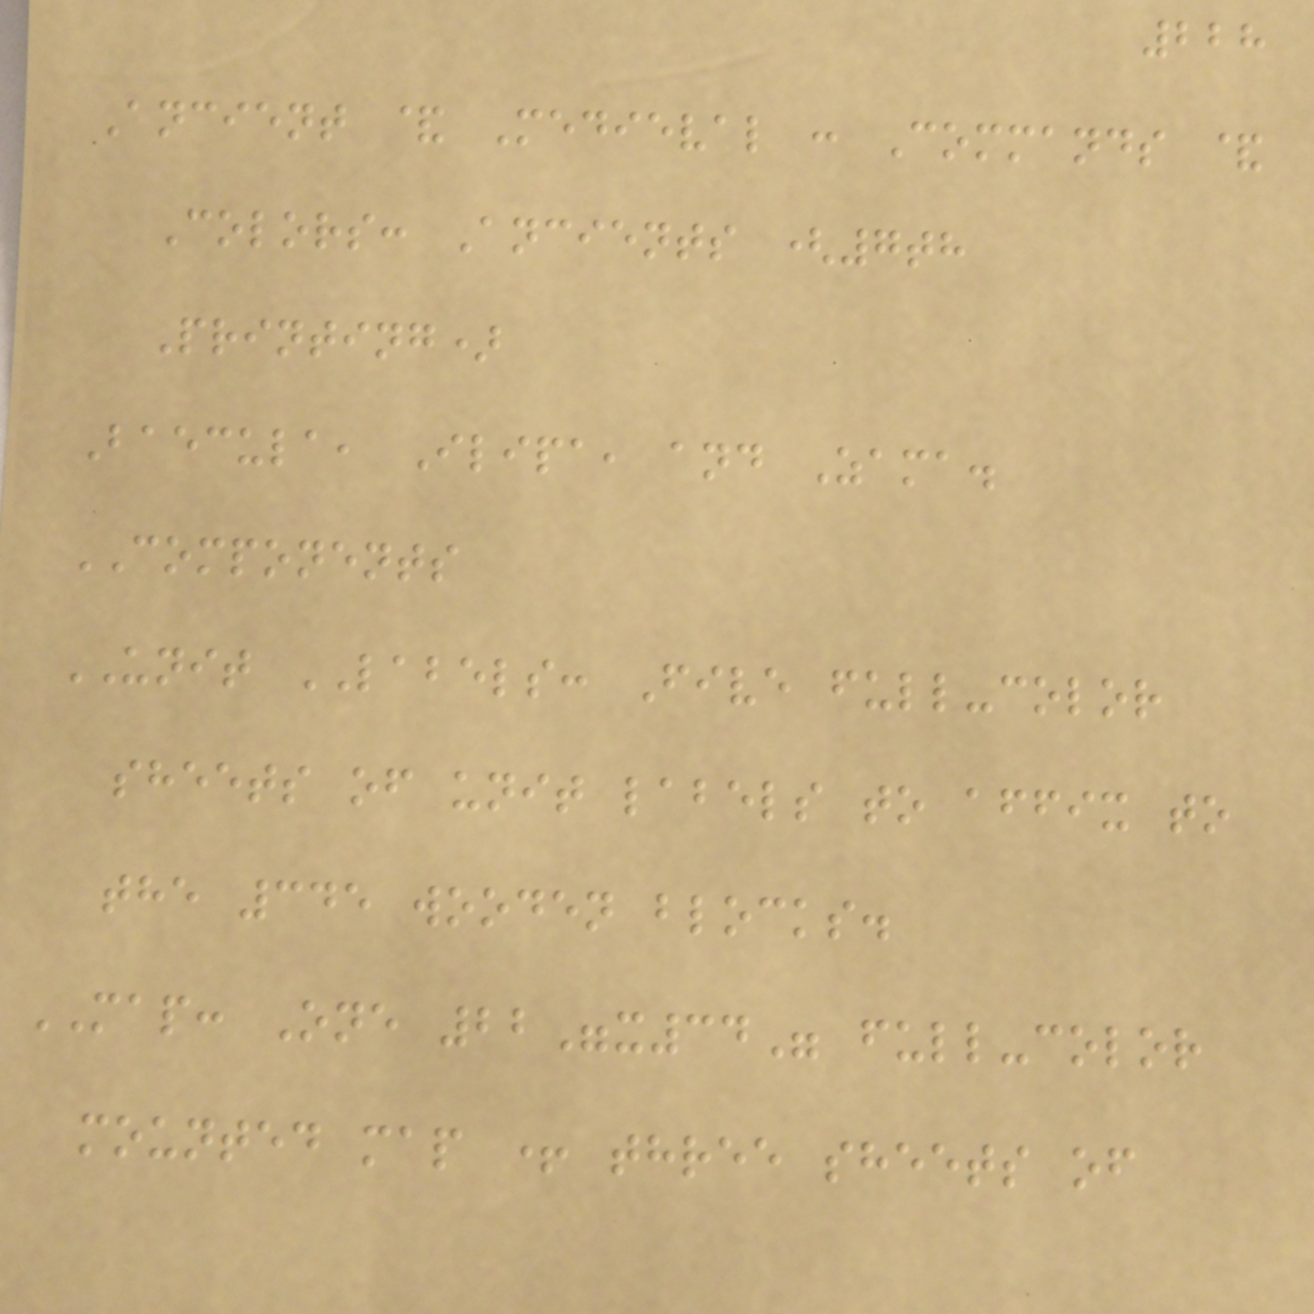228
Ancient & Medieval : Commands &
Colors: Ancients (7th
Printing)
Baecula, Ilipa, and Zama.
COMPONENTS
UNIT LABELS: Five full-color
sheets of unit labels to affix to
the 345 wooden blocks.
MAP: One 22"x34" full-color
mounted map + three sheets of
